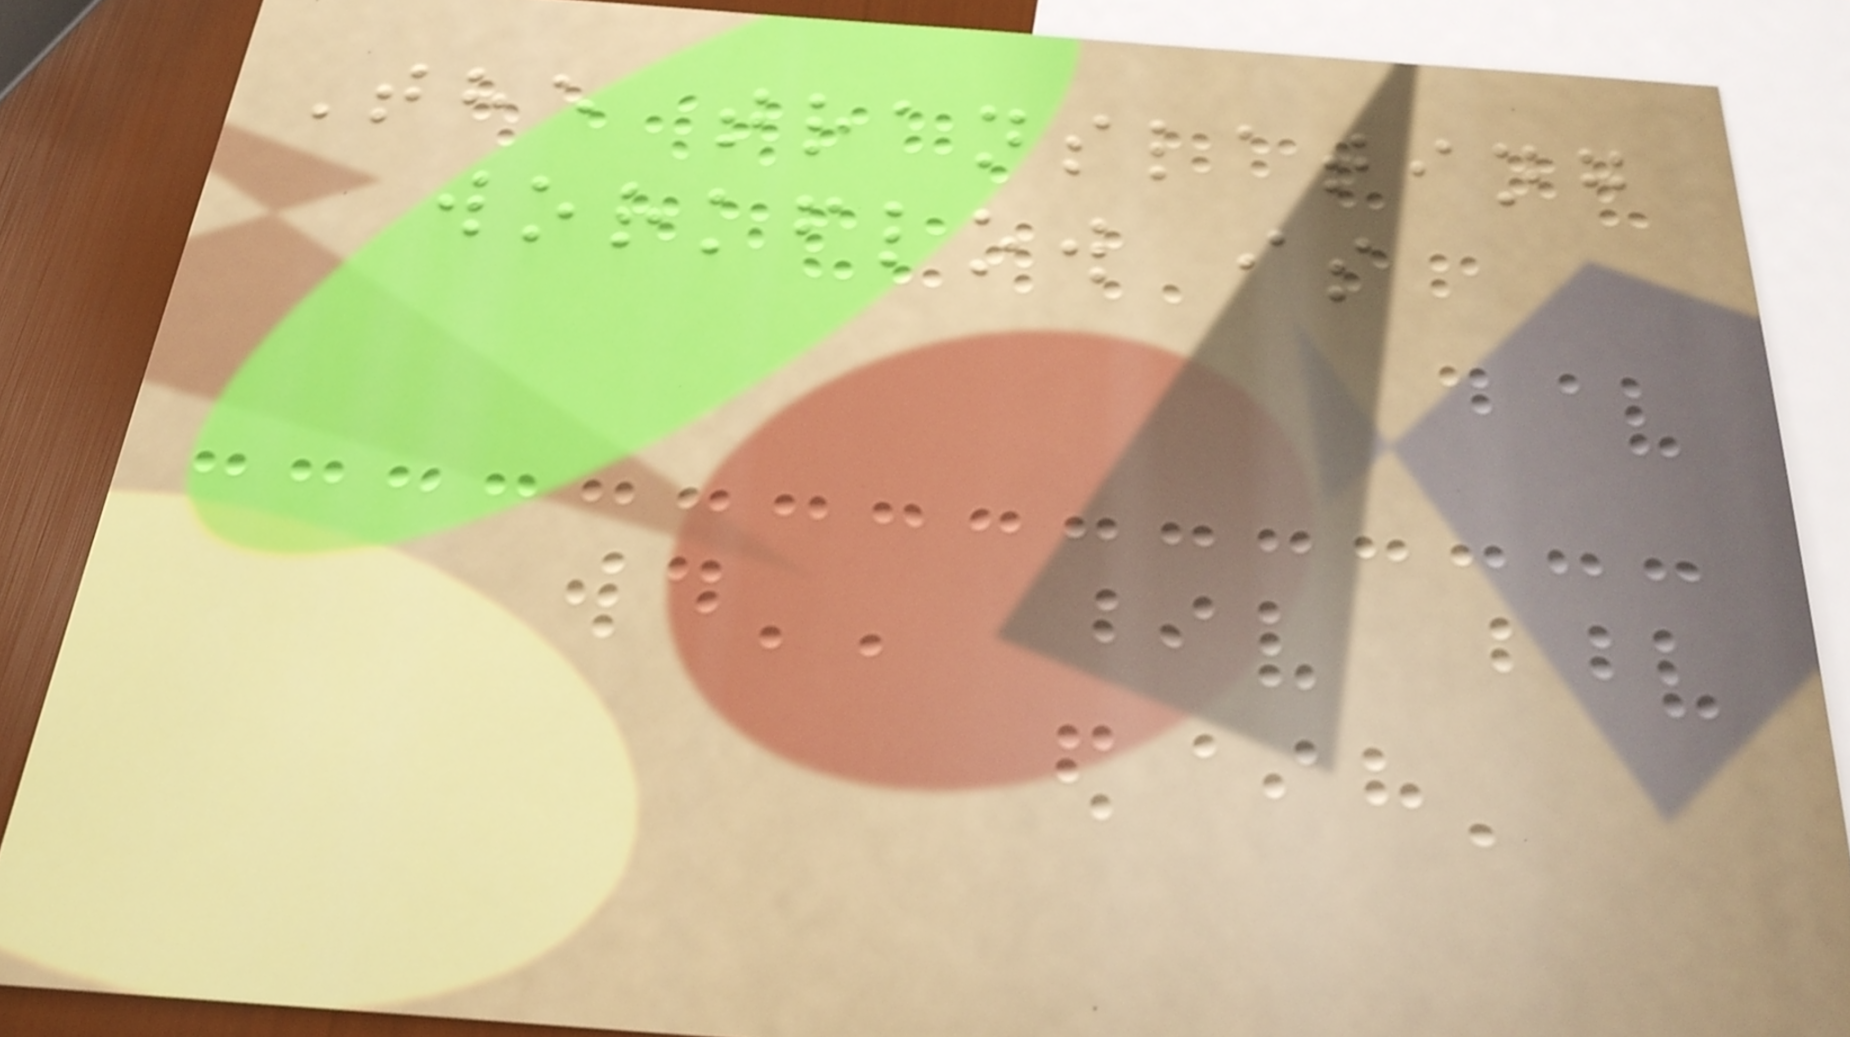The translating
workflow is
